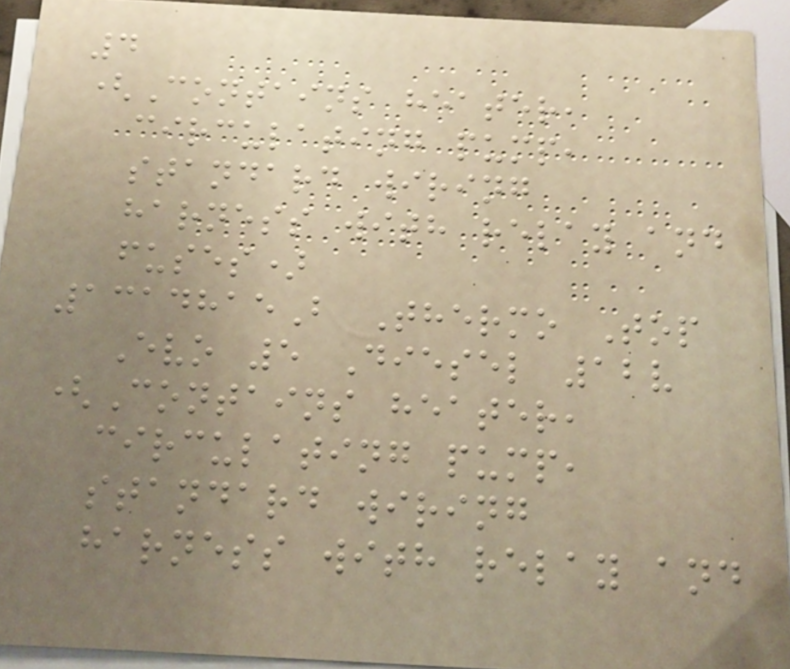4
(Contains heater,
circulating pump,
standard wiring
harness with relay and
fuses)
1314815B Thermo Top
Evo 5 Diesel 12v
(Contains heater,
circulating pump,
standard wiring
harness with relay and
